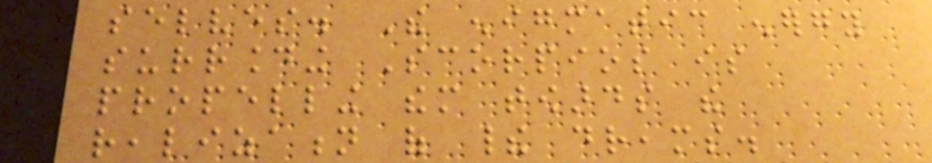selves. The enigmatic energy
surrounding Scorpios is
propelling them towards the
realization of their dreams.
